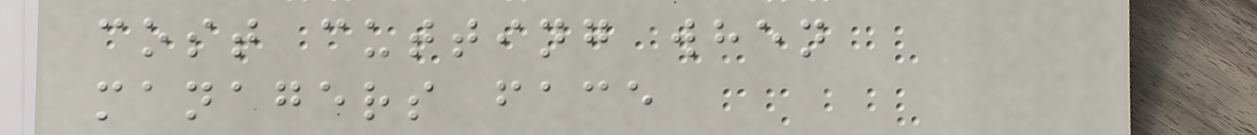cost cutting when
managers face
